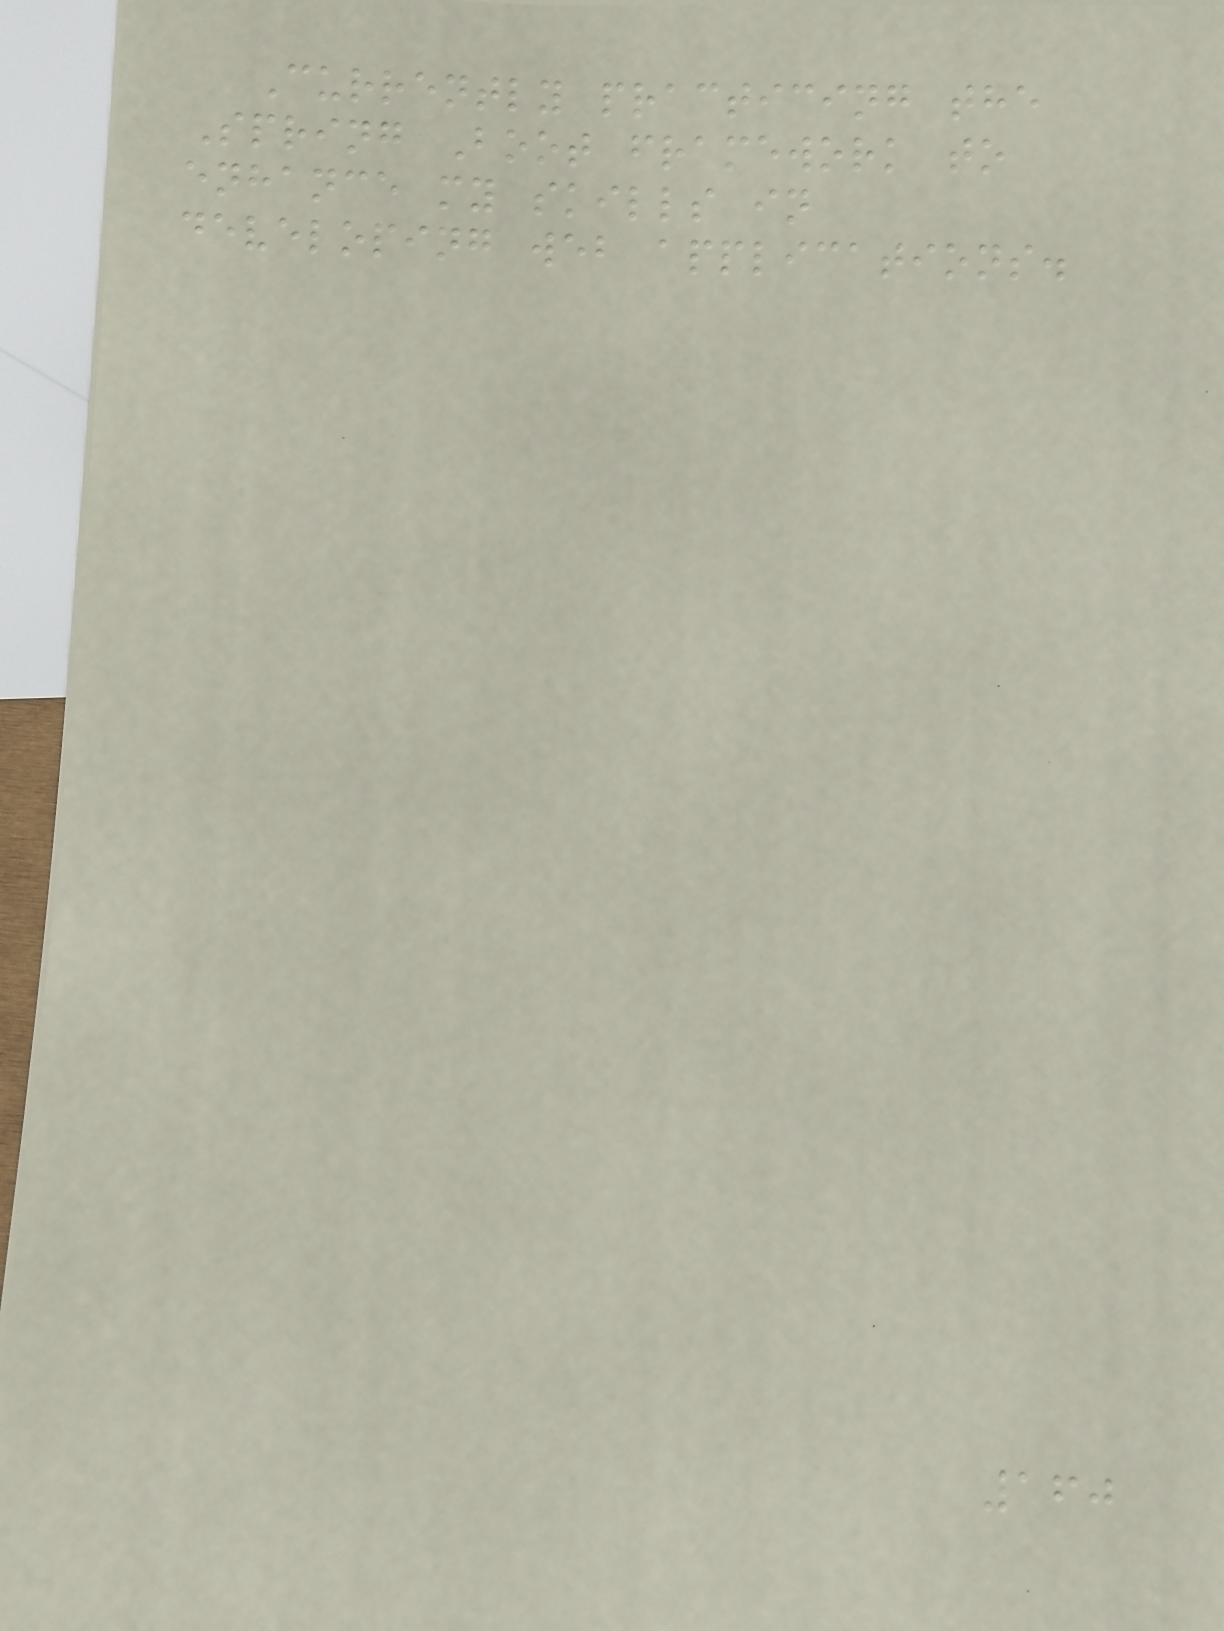Currently practicing the
Spring Boot framework to
enhance my skills in
developing web applications.
160
